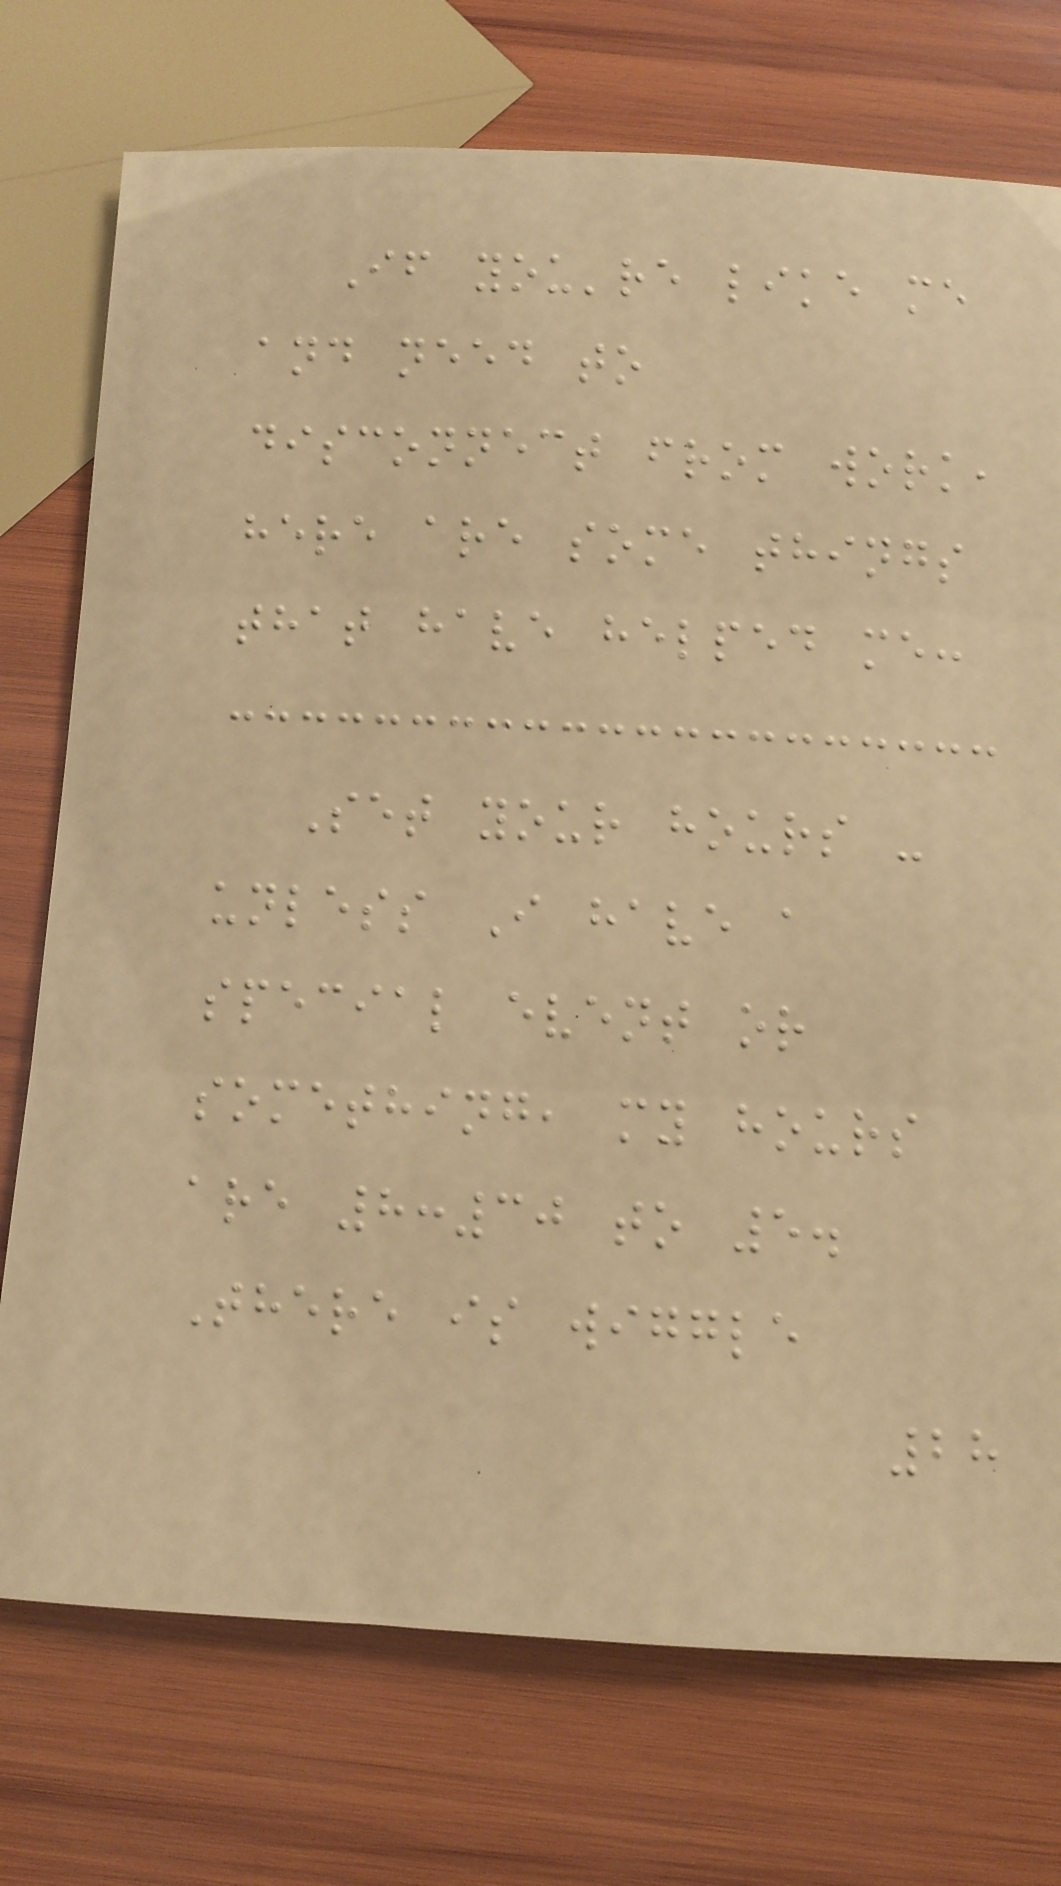If you're like me
and need to
disconnect from work,
here are some things
that have helped me:
Set your hours -
unless I have a
special event or
something, my hours
are 8:30 to 5.
There is wiggle
28
